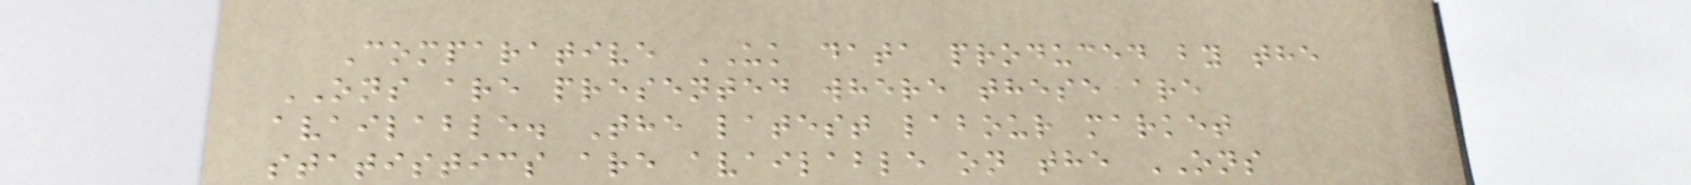Comparative UK data produced by the
ONS are presented where these are
available. The latest labour market
statistics are available on the ONS
